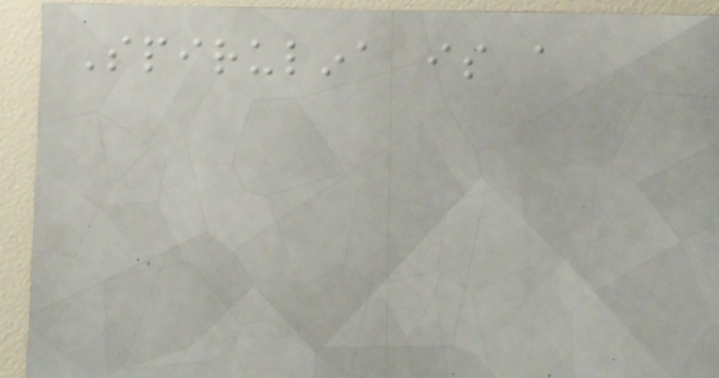Spirulina is a
